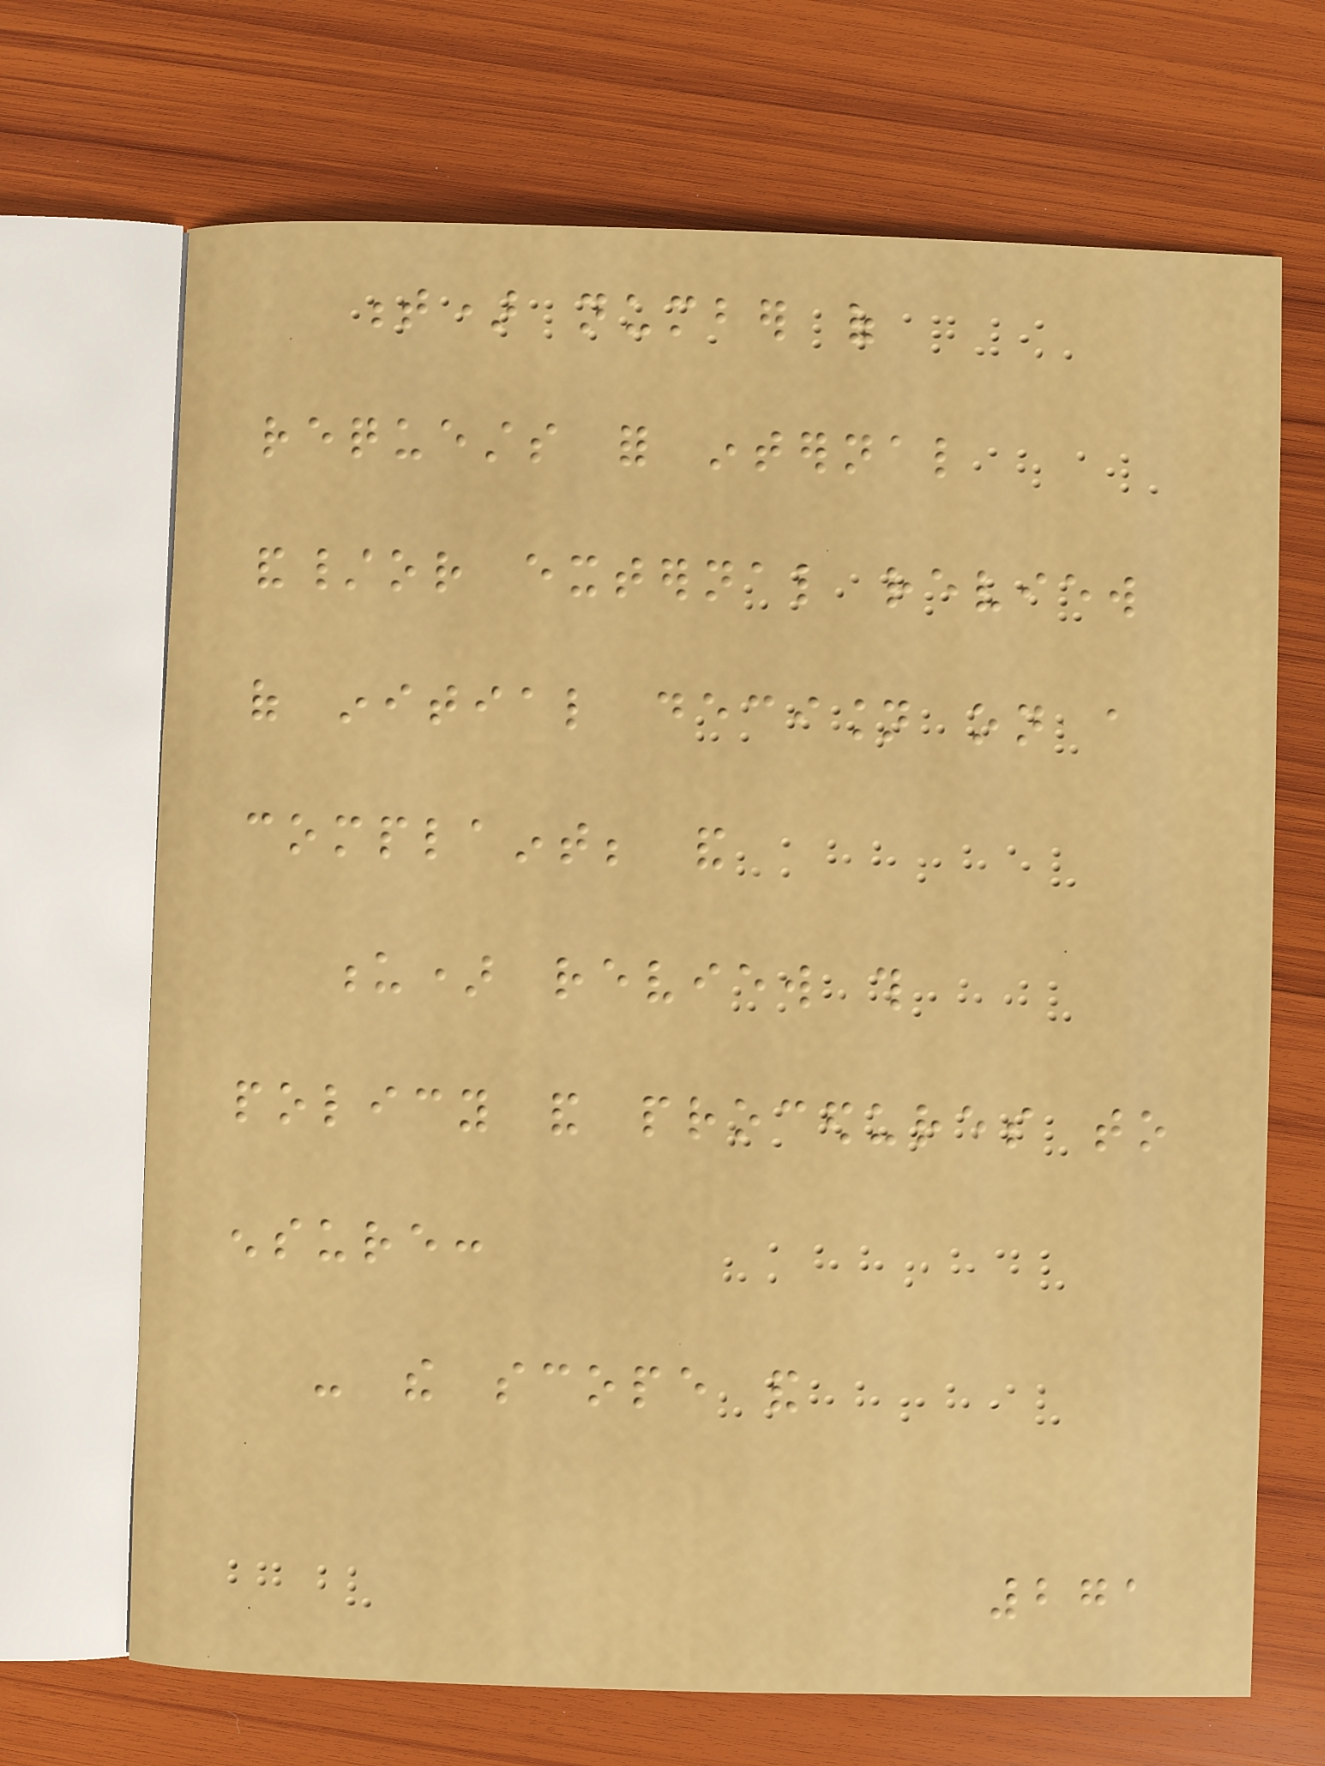t) number of
requests for internal
and/or external review
of initial decision on a
complaint; and
u) review this
policy and procedures to
ensure:
- the scope and
271
